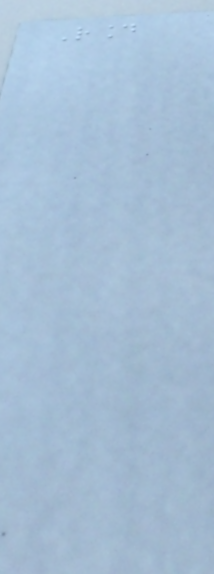Round
